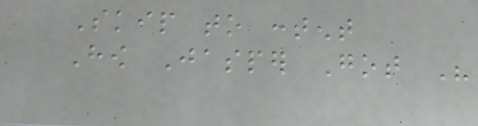Skip to content
How Jasper Got His
